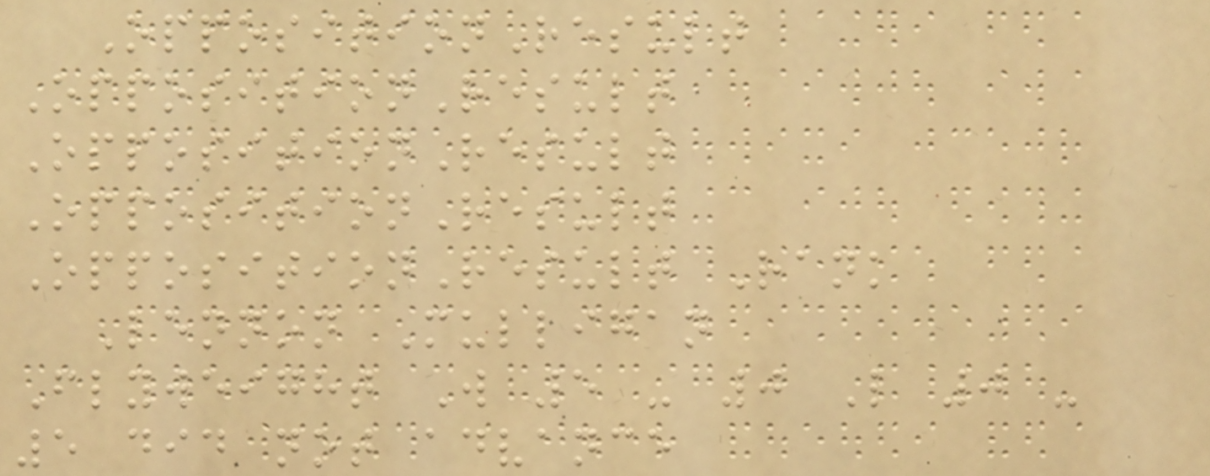OppositionResult
OppositionResult
OppositionResult
OppositionResult
OppositionResult Rank
Lennon Mulligan
Flyweight W 5 - 0 L 0 -
5 did not advance
